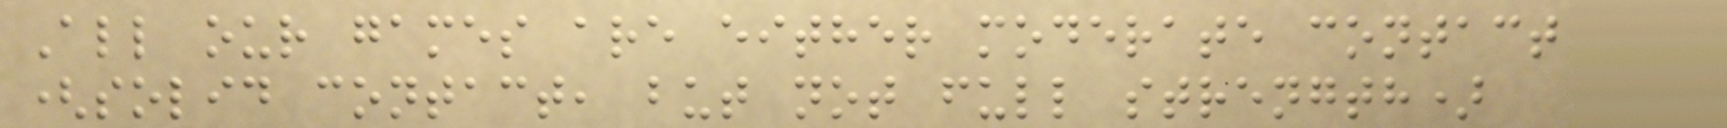All our games are either moderate contact
(solid contact, but not full strength)
